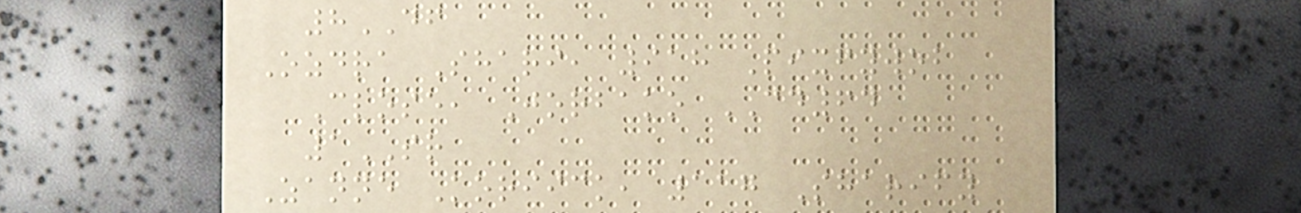8DF
Ozdra Shari, 918 Pixfywob
Close, Jorbako CD64
1SR
Zanne Koriick, 117 Sharify
